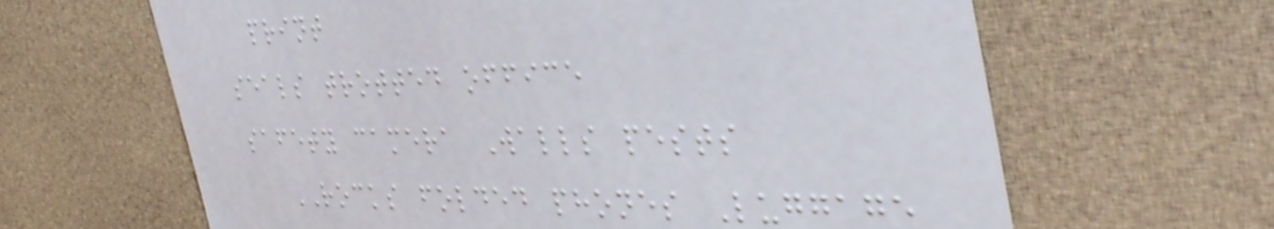print
seals trotted office
safety camera Walls pests
ROCKS folded phones Luggage
